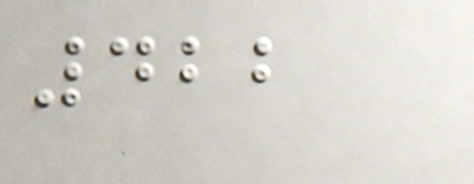422
